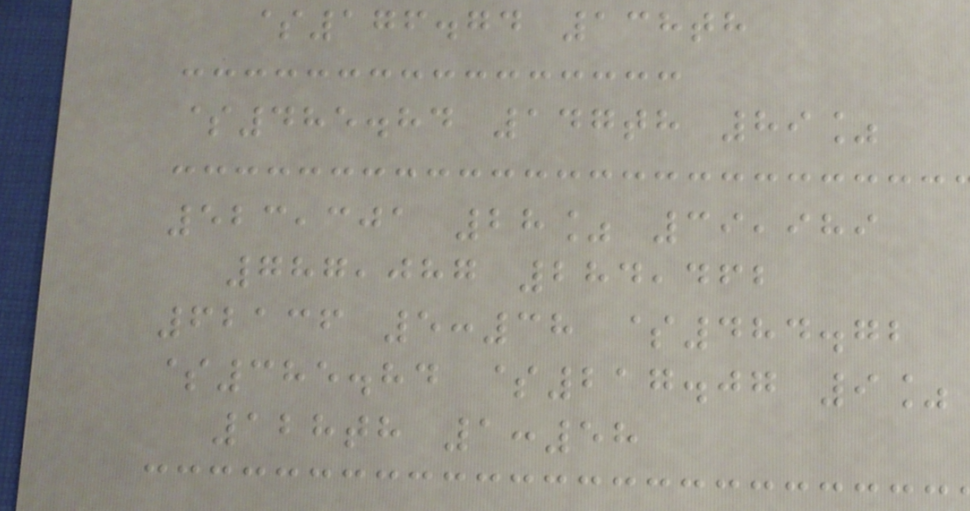$176.74 138th
$485.84 147th 89%
523,301 28% 39,989
787,087 284,462
62136 5:38 $484.72
$385.84 $217.07 9%
128th 1:58
